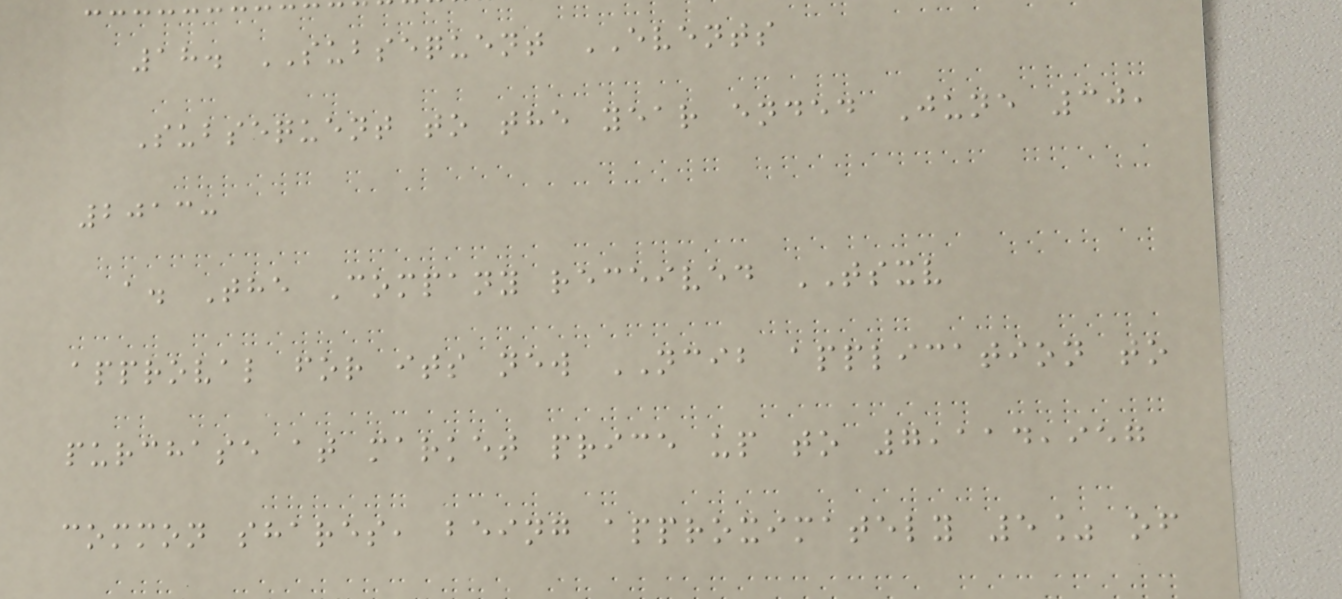18. SUBSEQUENT EVENTS
Subsequent to the year ended June 30,
2013:
a. The Company received TSXV
approval for its new NCIB application to
purchase at market price up to 7,114,957
common shares, being approximately 5% of
